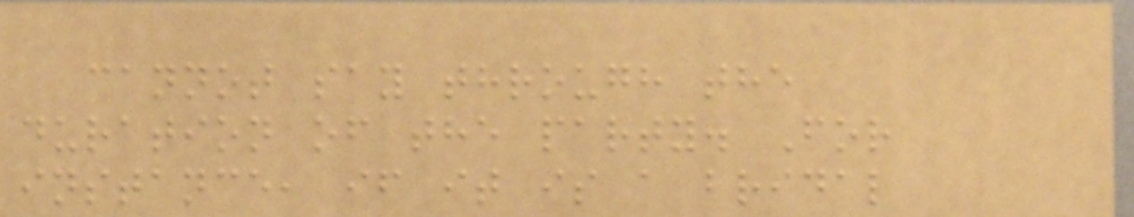cannot say through the
duration of the party. For
instance, if it is a bridal
